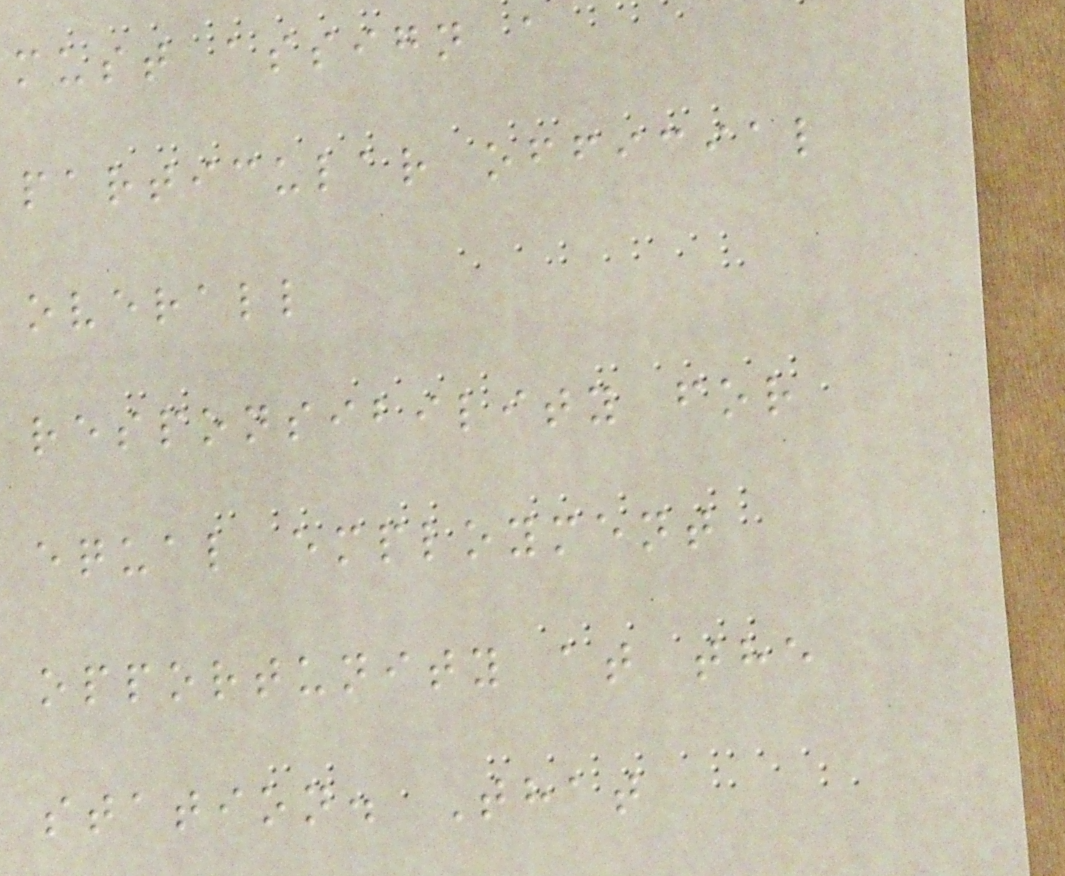must assign a
particular official
overall
responsibility for
equal employment
opportunity at the
station. That
